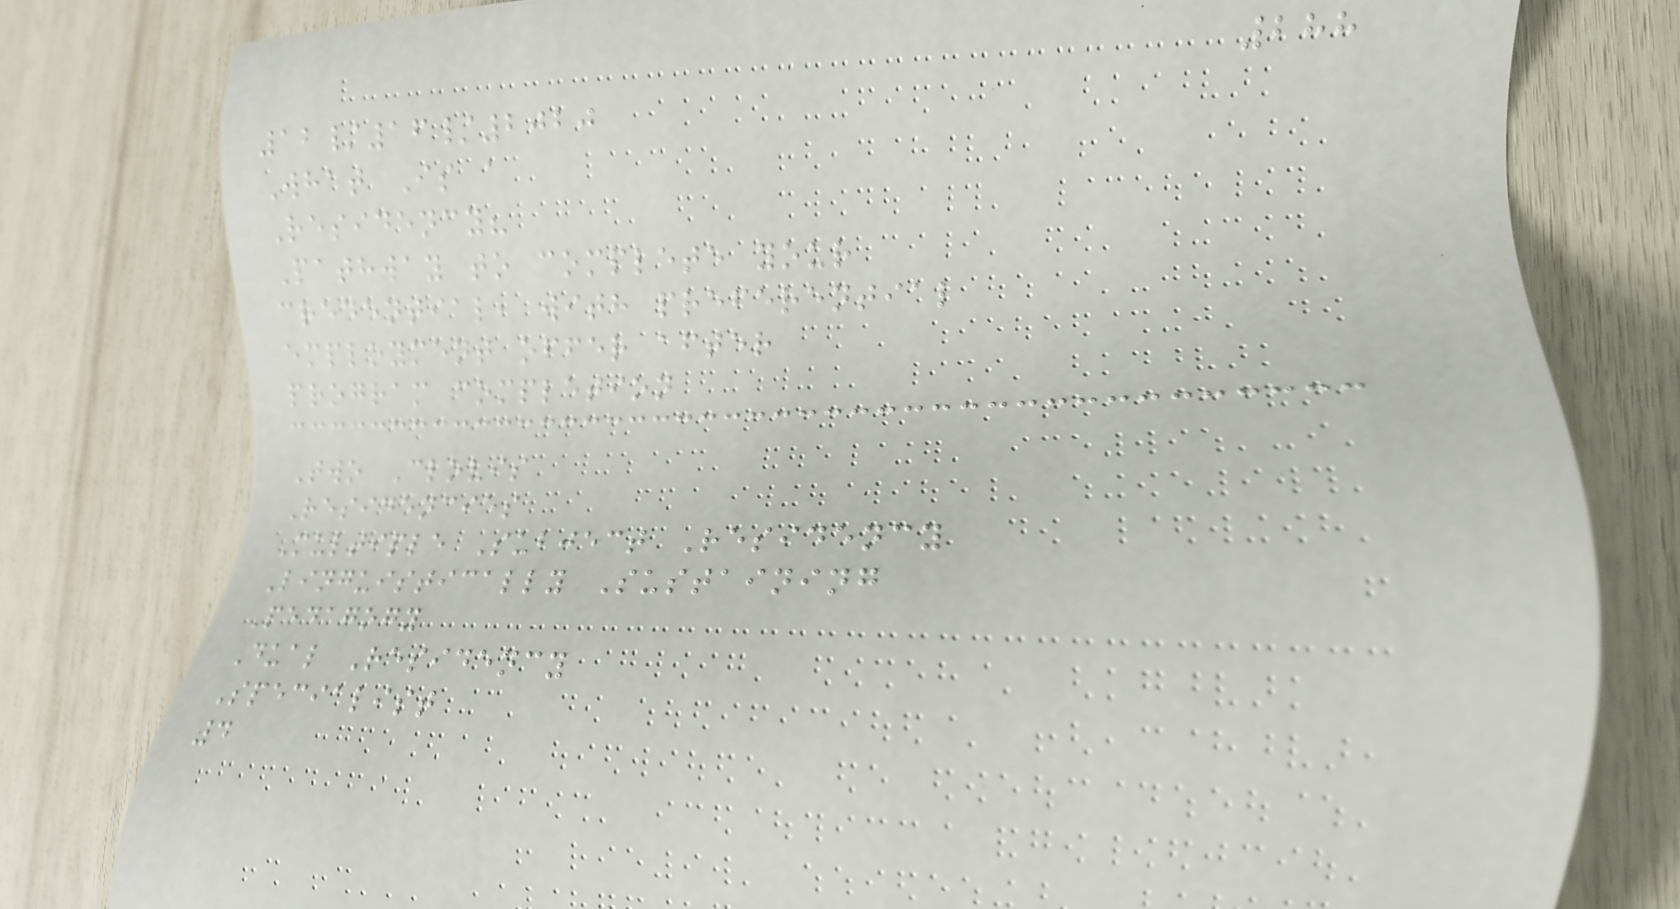288
12/16/2020
What Is a
Residency?
Pathway to complete your
credential, with preferential
employment offer after
program completion
Two Clovis
Residencies
Multiple Subject Residency
Linguistically Sustaining
Pedagogy
Dual Residency
Specialist
4
